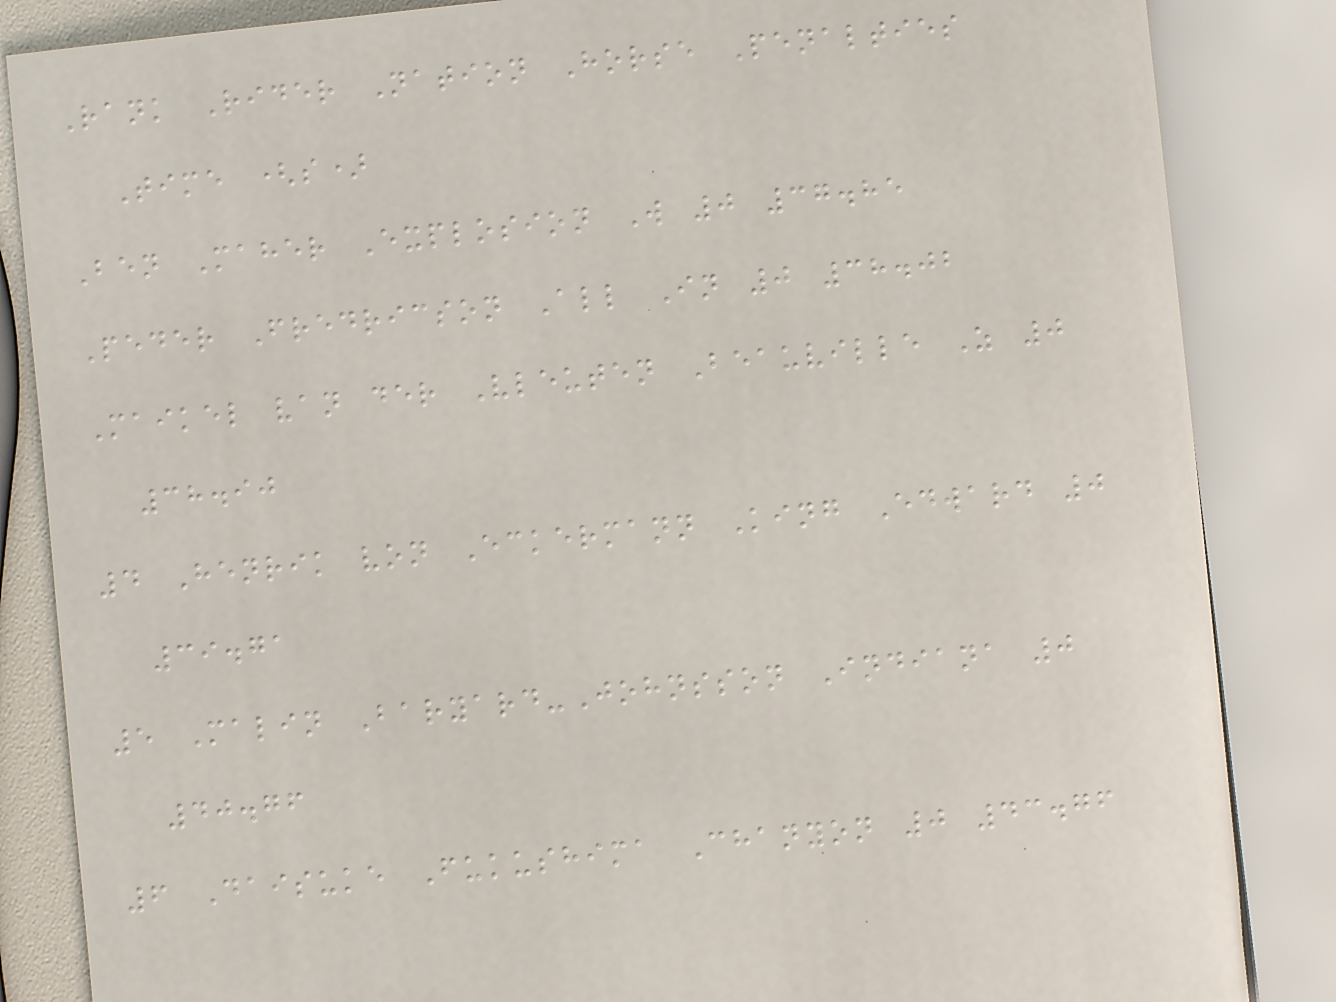Rank Rider Nation Horse Penalties
Time (s)
Ben Maher Explosion W 0 37.85
Peder Fredricson All In 0 38.02
Maikel van der Vleuten Beauville Z 0
38.90
4 Henrik von Eckermann King Edward 0
39.71
5 Malin Baryard-Johnsson Indiana 0
40.76
6 Daisuke Fukushima Chanyon 0 43.76
